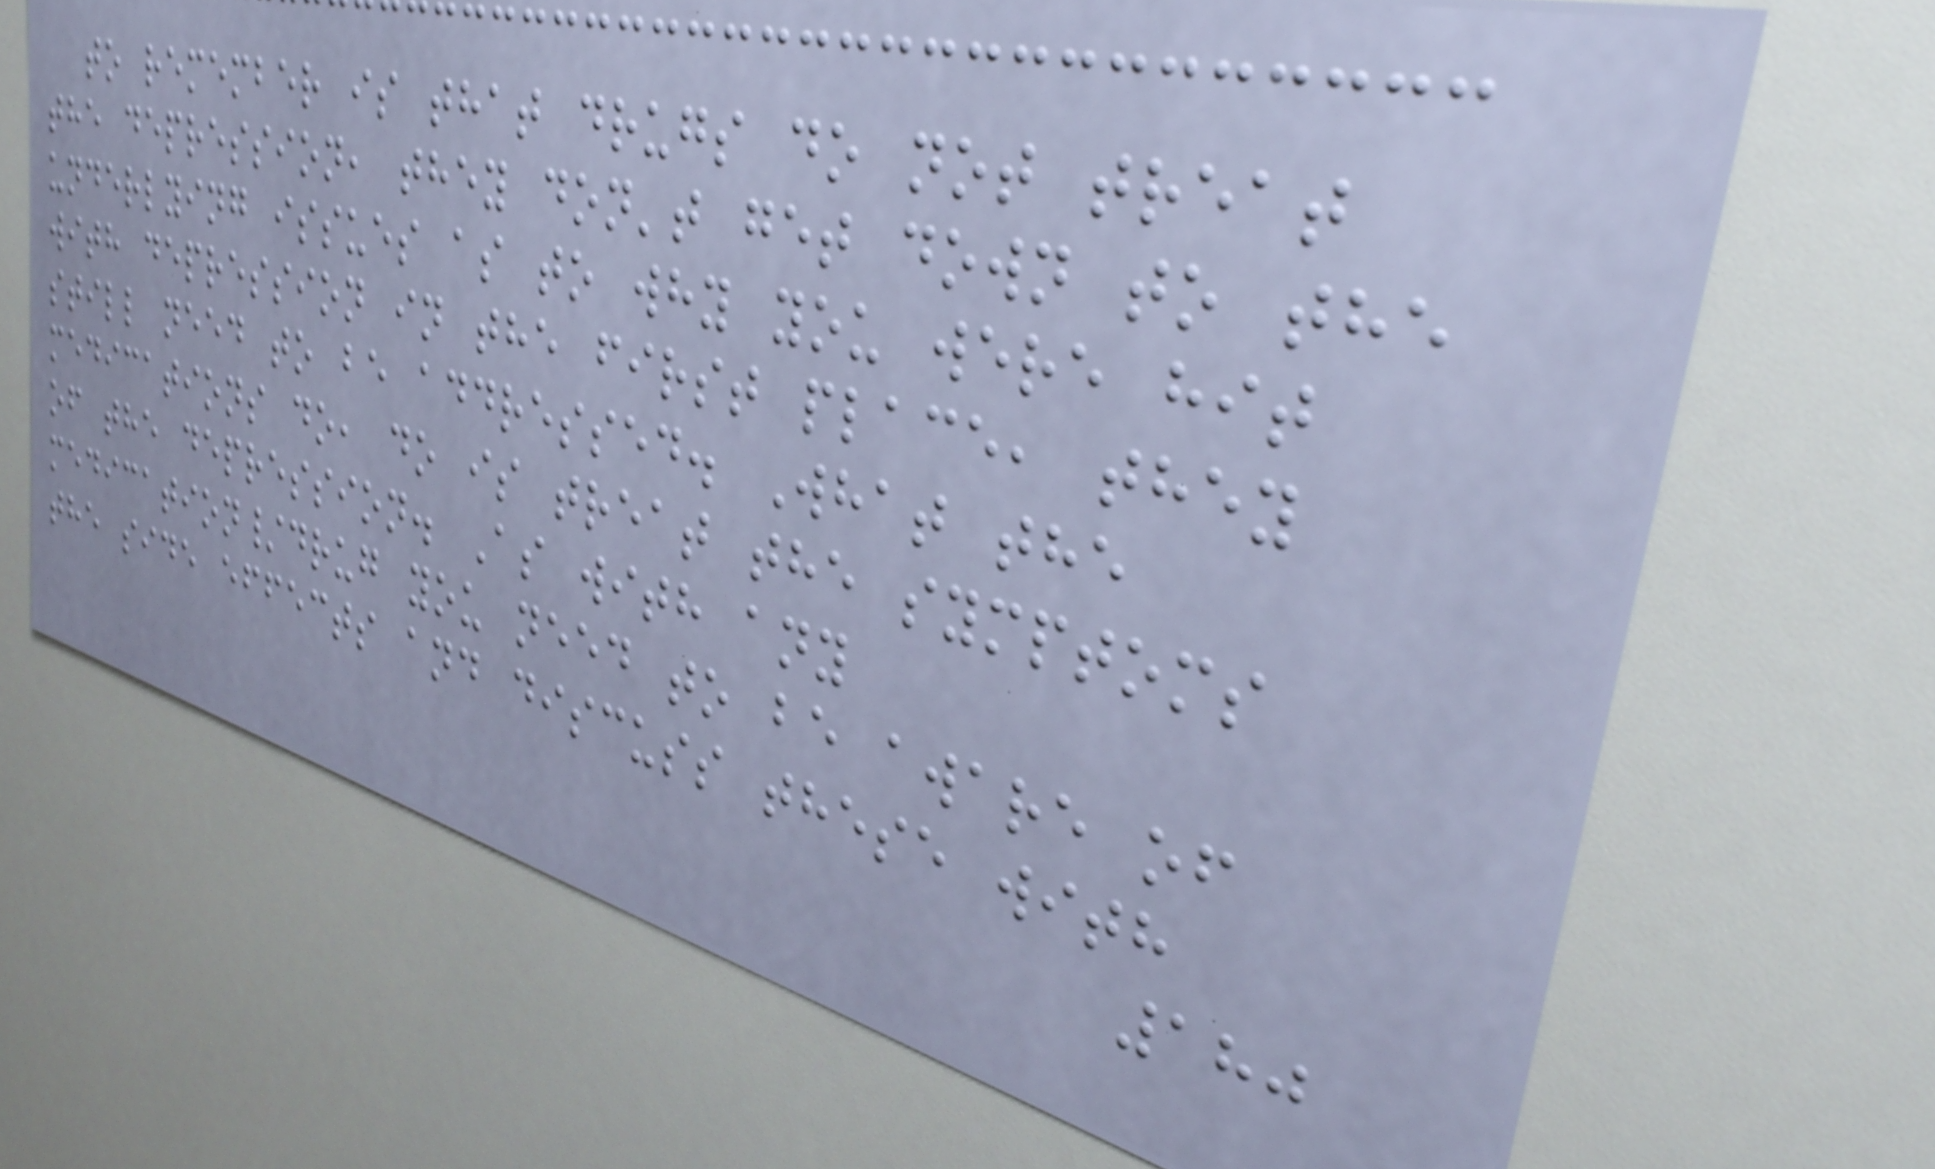to remember is that drugs do not treat
the depression, they don't get down to the
underlying issues as to why you were hit
with depression in the first place, they
still need to be addressed. What the
medications do, do is treat the symptoms
of the depression. As with any
medication/drug you need to be aware of
the side effects and discuss these with
180
